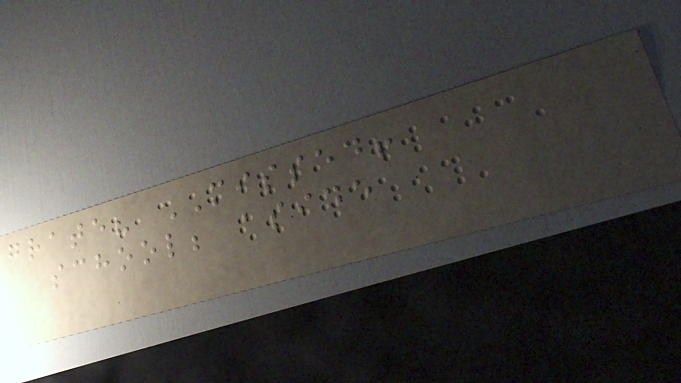grate? MISSED!
school; aside
